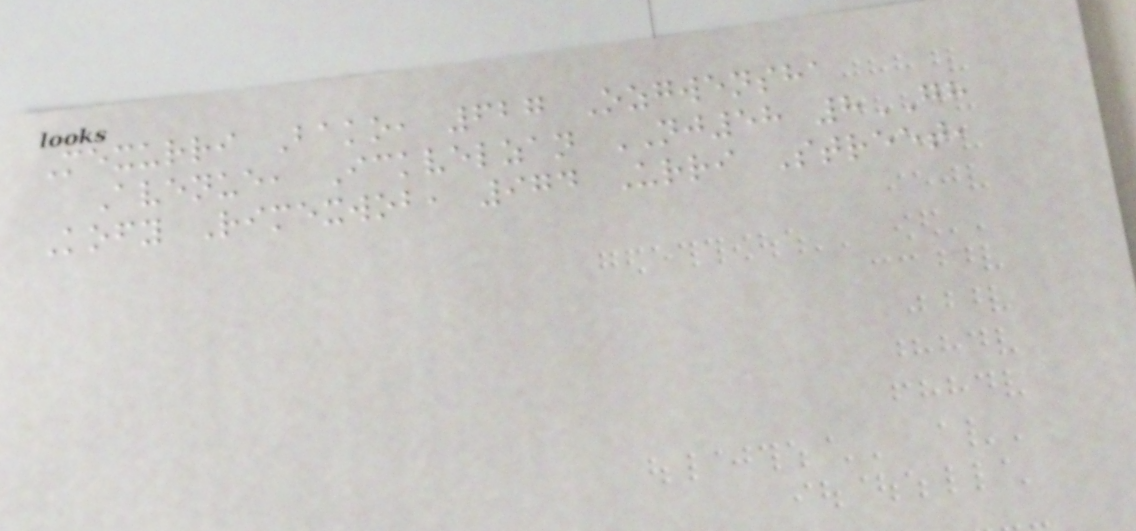Mexurri Bako, 627 Ozgwensha
Avenue, Ickvelzan NJ58 8GH
Kofy Rimexwob, 974 Urri Street,
